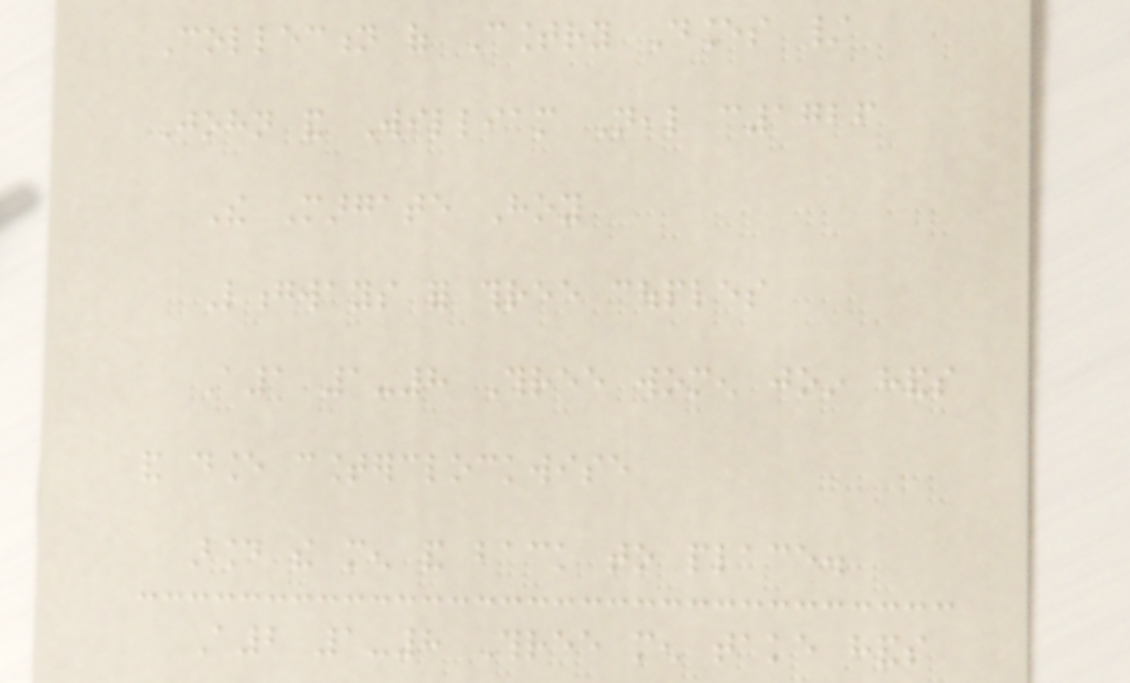Collection of Country Dances /
John and William Neal c1726
The Margate Hoy
Longways for three couples
A1 1-8 Three women join hands
and dance counterclockwise
around the men and back to place.
A2 1-8 Three men take hands
